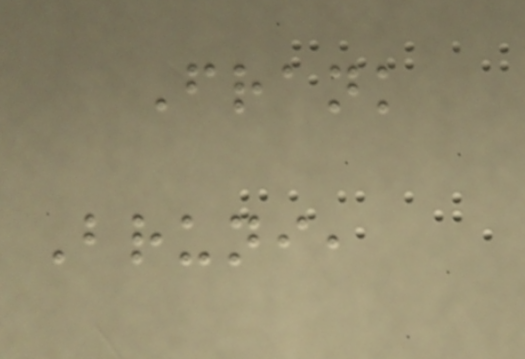Frank
Bruni,
